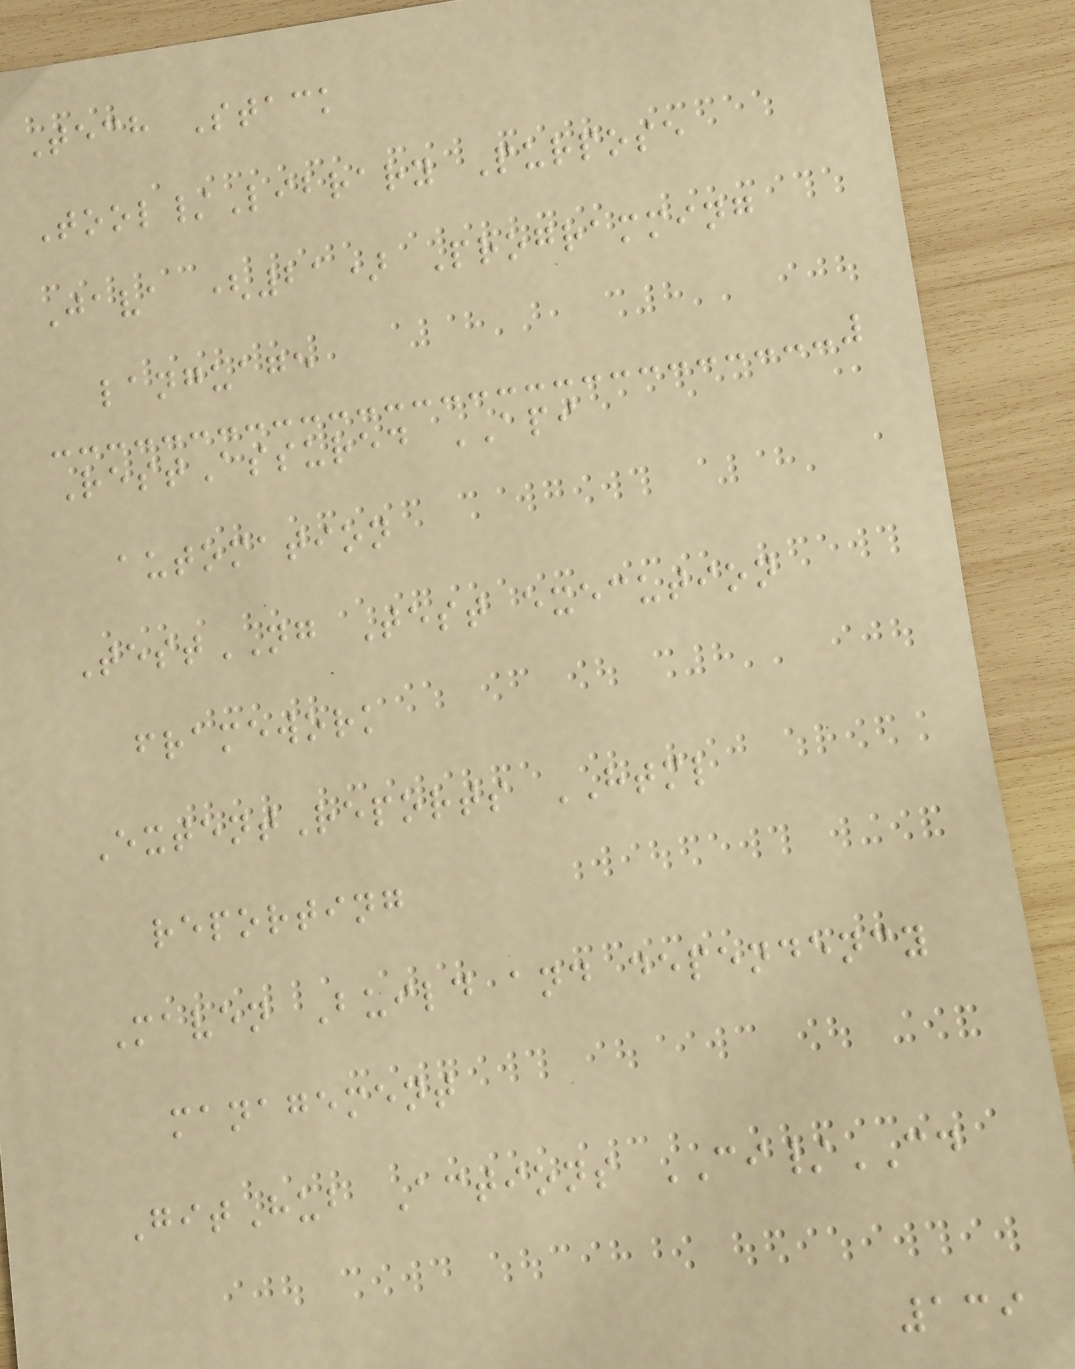Tech Stack
Tool/Library Purpose
Java (21) Programming
language
RestAssured API
automation
TestNG Test execution
framework
ExtentReports HTML
reporting
Maven Build and dependency
management
GitHub Actions CI/CD
139
